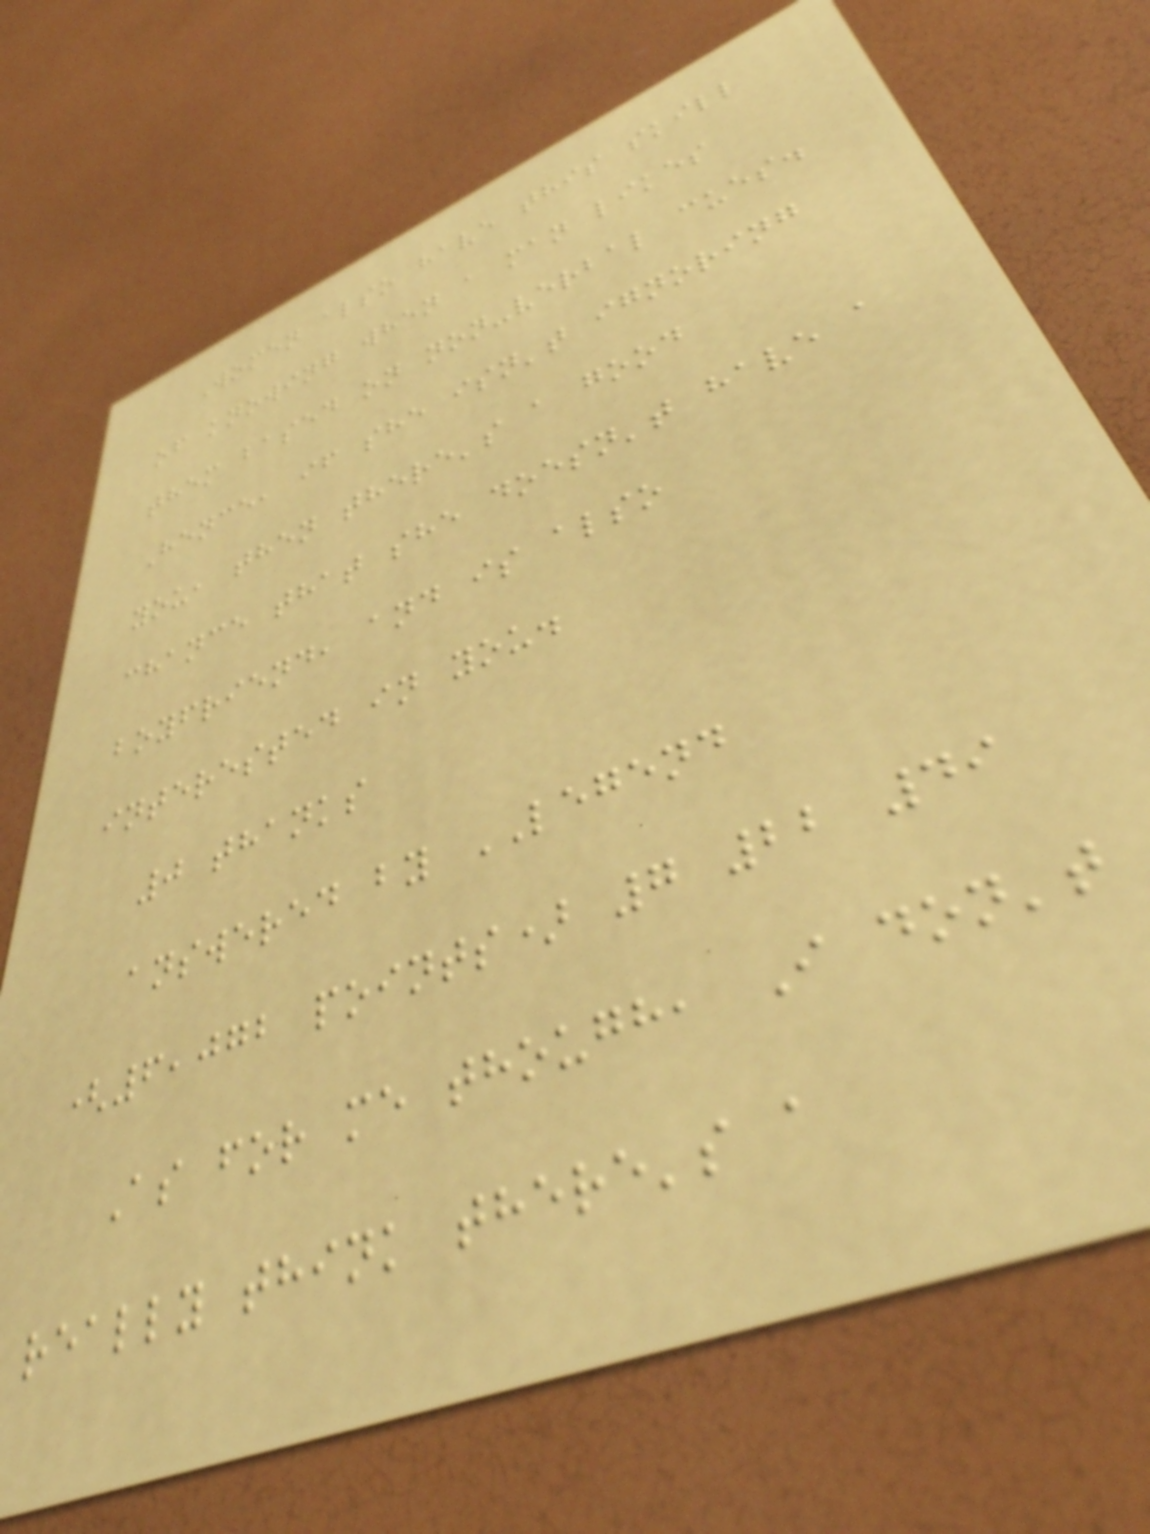Women also have this skill
of knowing when a man likes
them based on non-verbal cues.
Hence, if she isn't ignoring
you, then there's a good
chance that she doesn't have a
boyfriend, and is also
interested in you.
0 thanks
answered by LEGEND
(6,072 points) 7 22 49
As for me though, I don't
really think there's a
